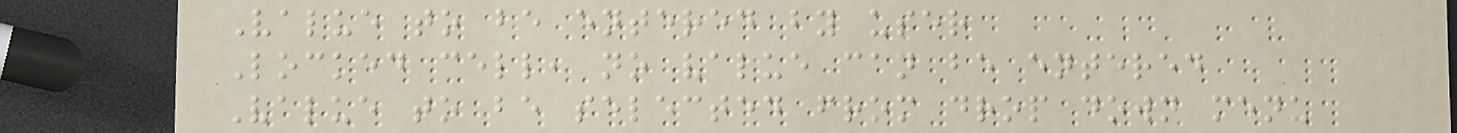Value to be entered by user
Locked cell, no value can be entered
Value to be selected from drop down menu
